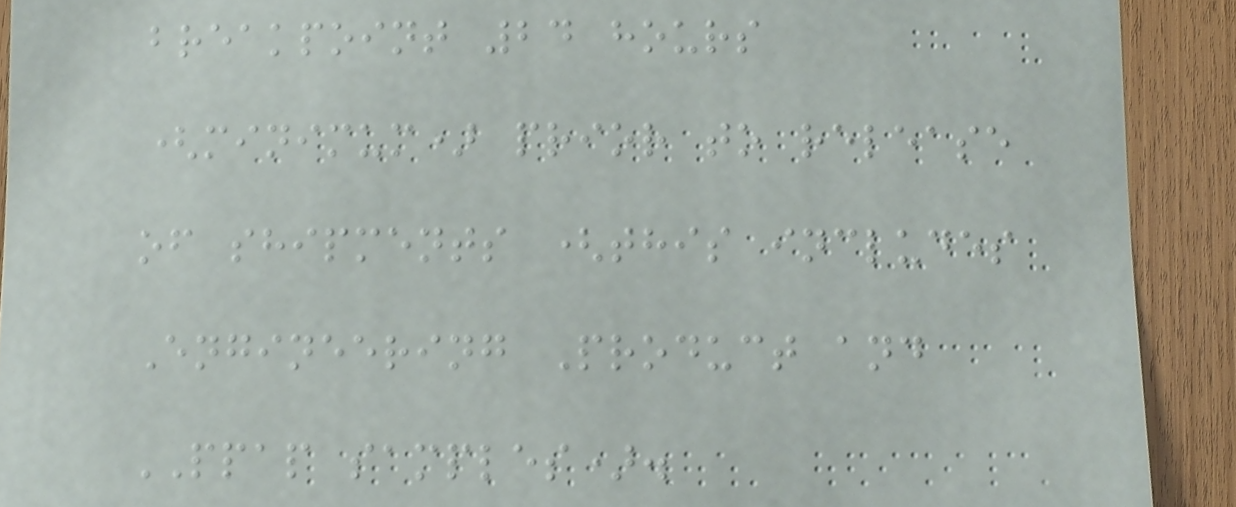breakpoint 24 hours
(minimum) prior to release
of shipments (this includes
Engineering Product and
PPAP samples).
